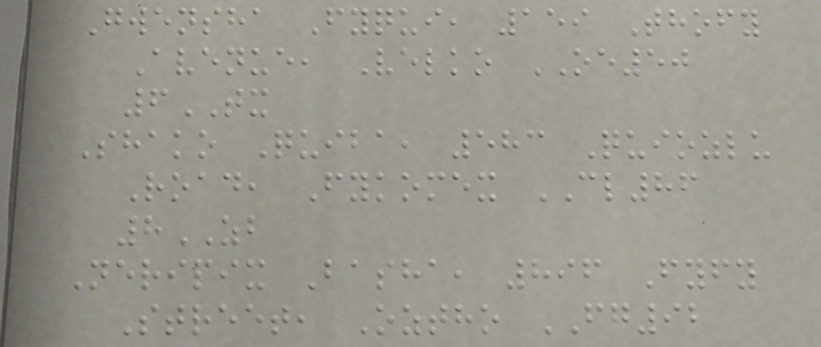Gwensha Fyqui, 159 Thofy
Avenue, Velko OE50
6TX
Shako Quiba, 583 Quiozlu
Road, Fykomex CL86
8ZB
Neripix Basha, 896 Fyfy
Street, Oztho FG92
